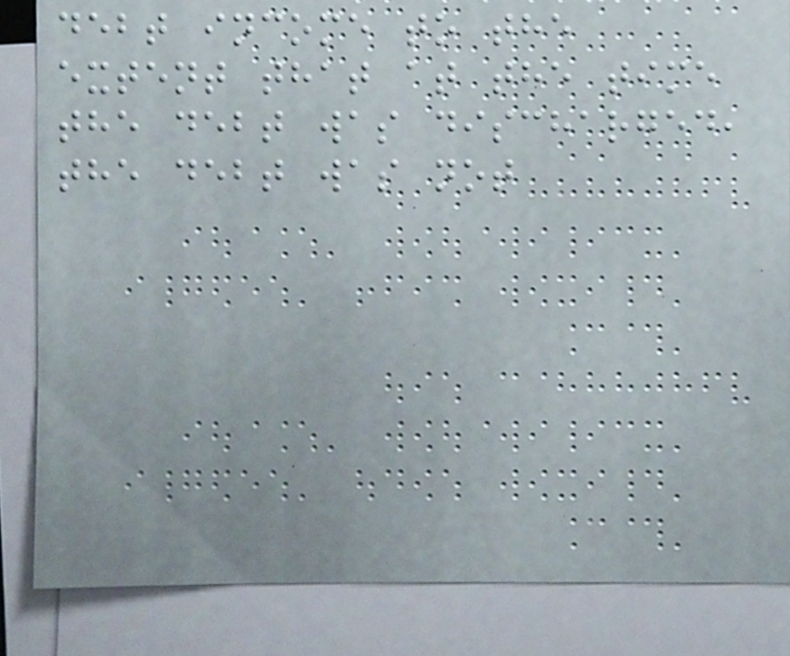debt income to the
extent that at the time
the debt was discharged,
the debt was not
